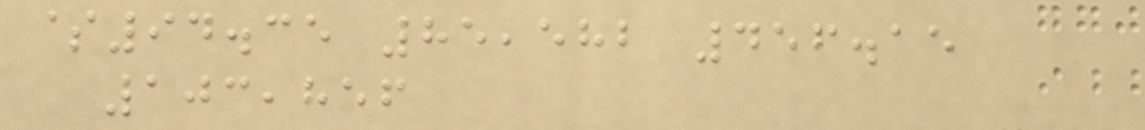$94.35 85,582 456.15
103,856
